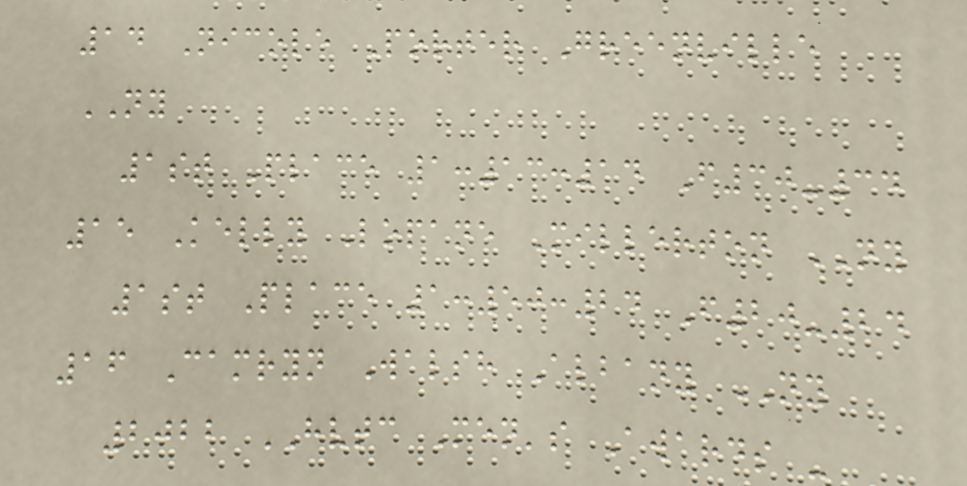14 Nicole Porter Greenville
NY
1st Place 1:13:14 F30-34
15 Kelly Lopane Millerton NY
1st Place 1:50:24 F20-24
16 Camryn Walsh Albany NY
2022 HVTC Men's Awards -
